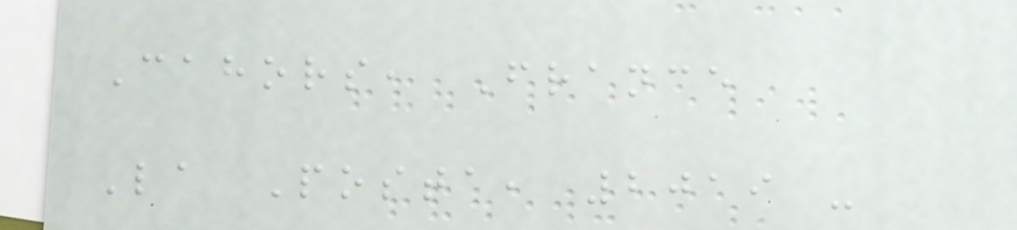Cahors, France
La Posta, 2019 -
